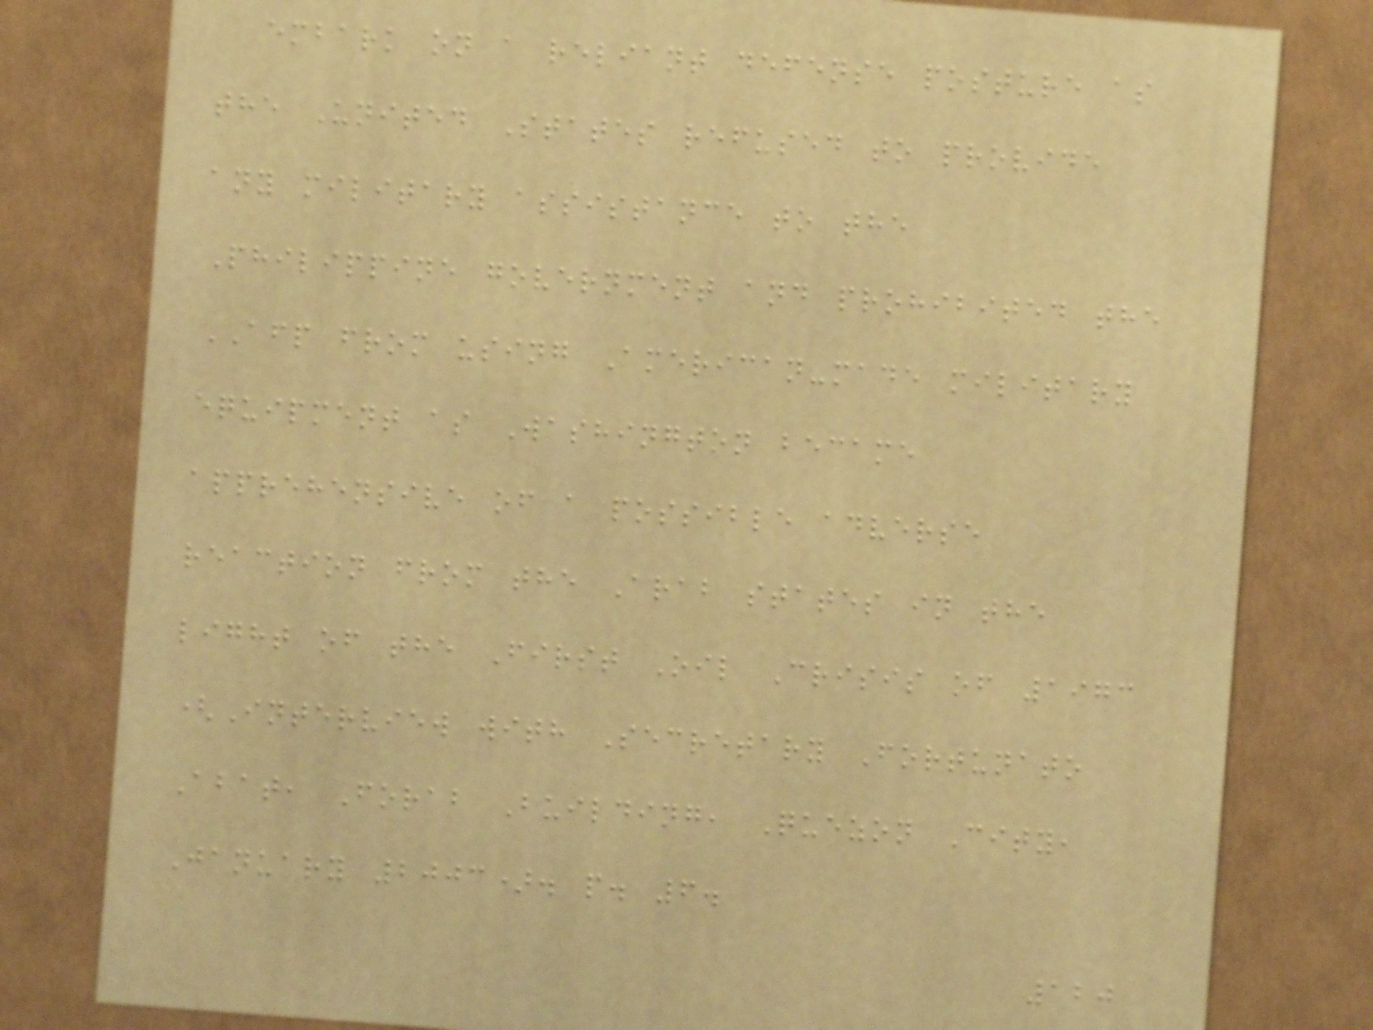embark on a reliant defense posture as
the United States refused to provide
any military assistance to the
Philippine government and prohibited the
AFP from using American-made military
equipment as Washington became
apprehensive of a possible adverse
reaction from the Arab states in the
light of the First Oil Crisis of 1973
(Interview with Secretary Fortunato
Abat, Forab Building, Quezon City,
January 2003). p. 6.
120
